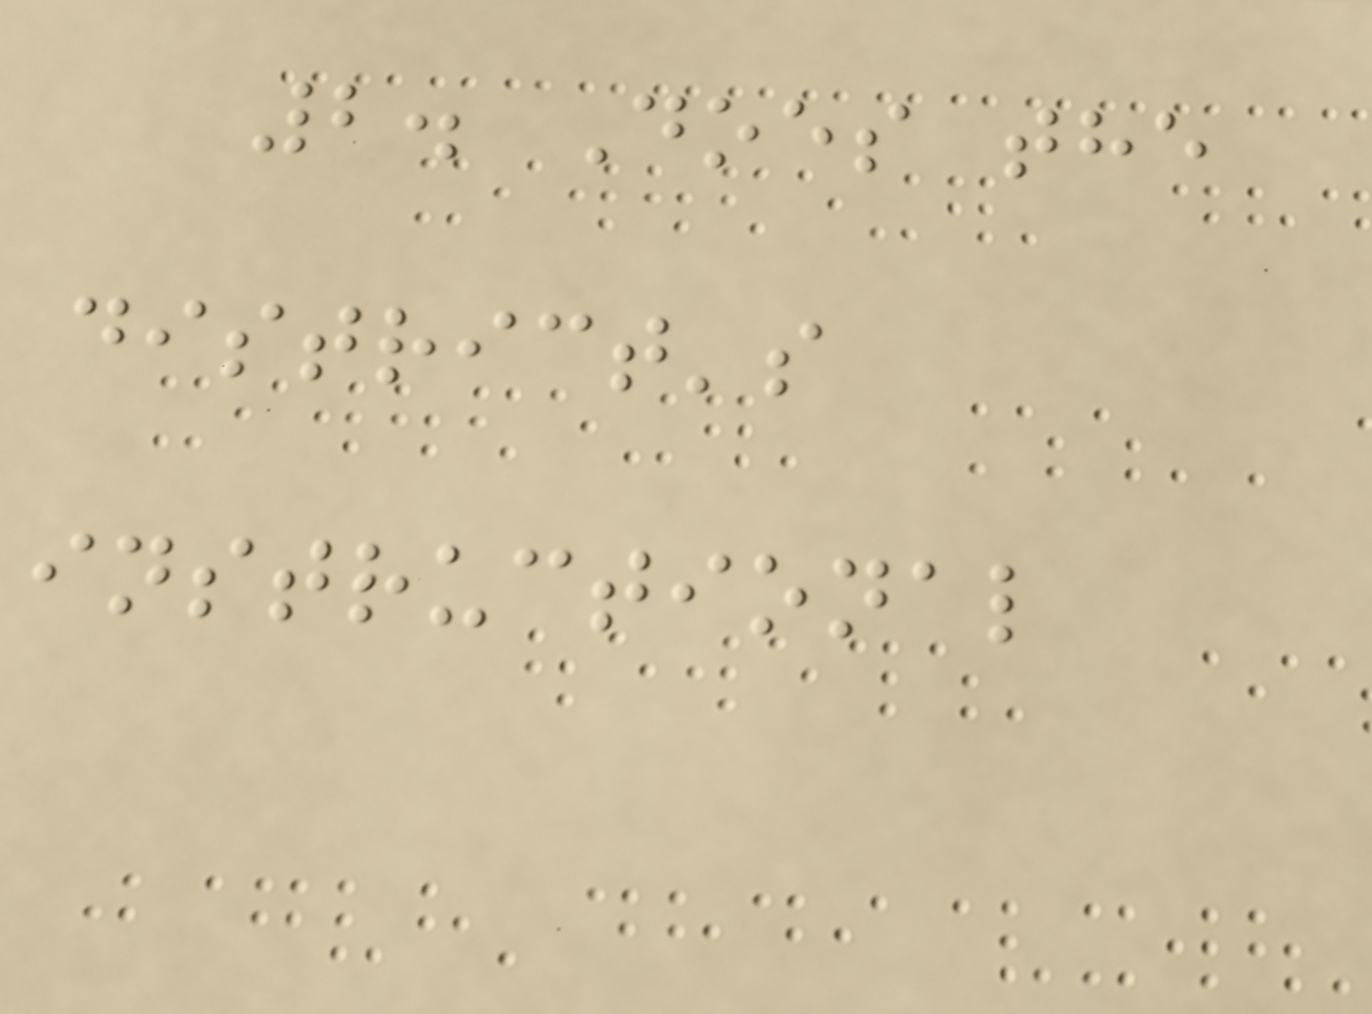2. Does the
district's
instructional
